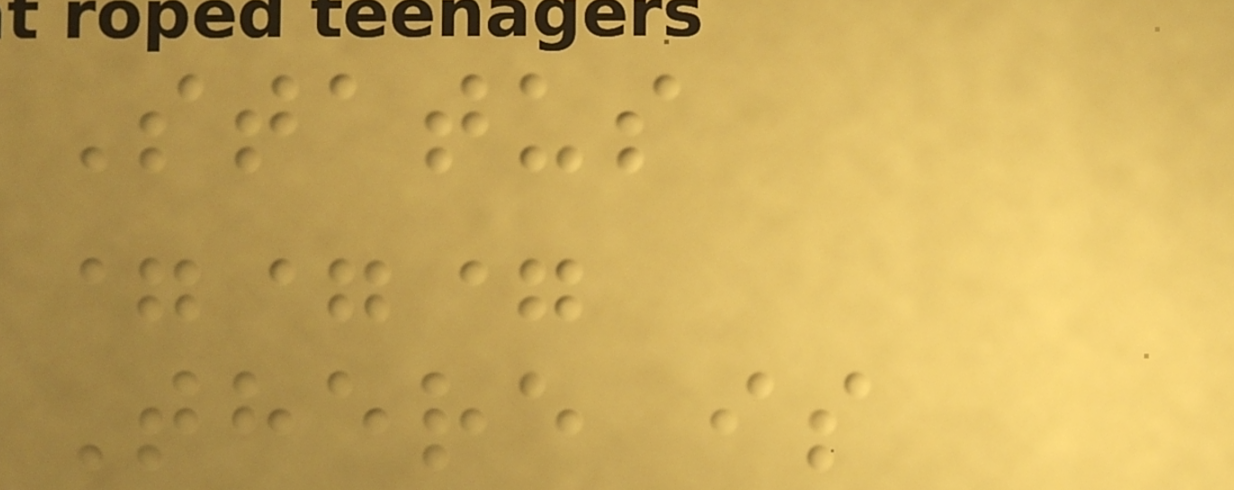Status
===
There is
